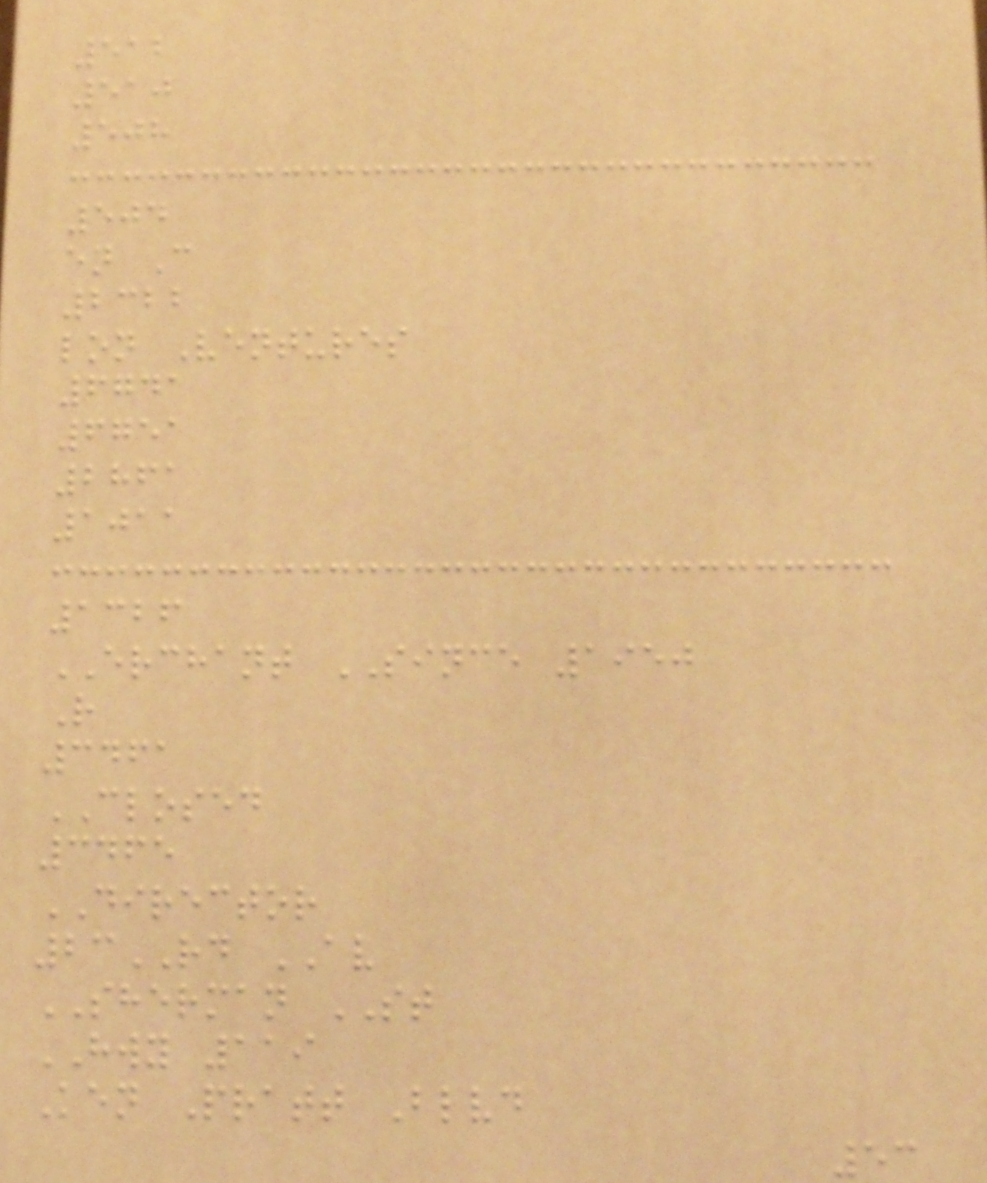512
510
508
504
en C
2322
lon Ventures
6741
6751
2861
1011
1326
ERCHANT SINCE 1950
R
3461
CLOSED
3465
DIRECTOR
23RD AV
SHERMAN ST
HWY 119
Ken Pratt Blvd
53
